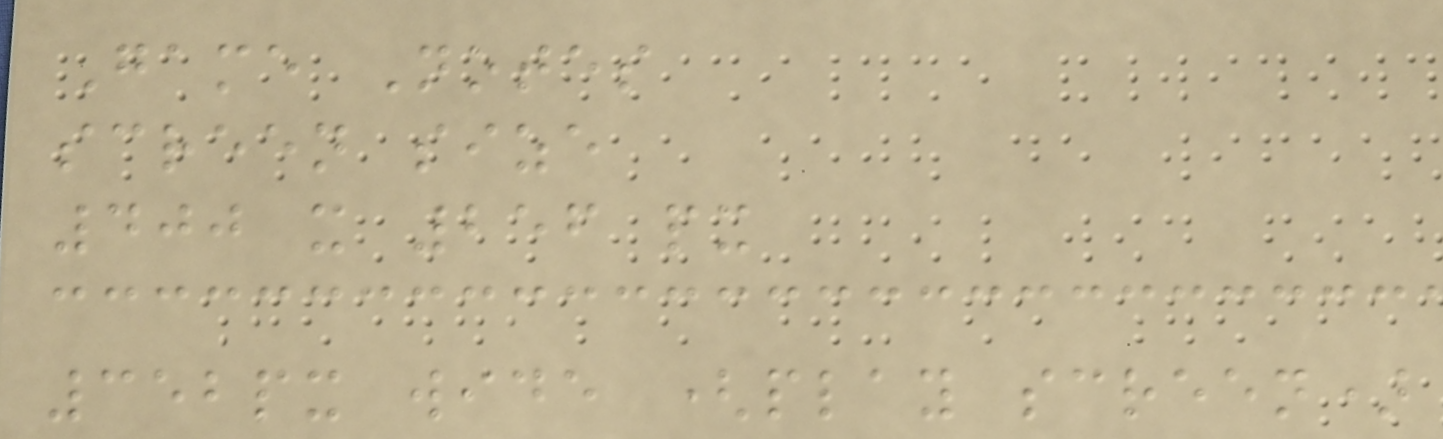Game Notes
screen size
400 x 256 px
352px wide (play screen)
